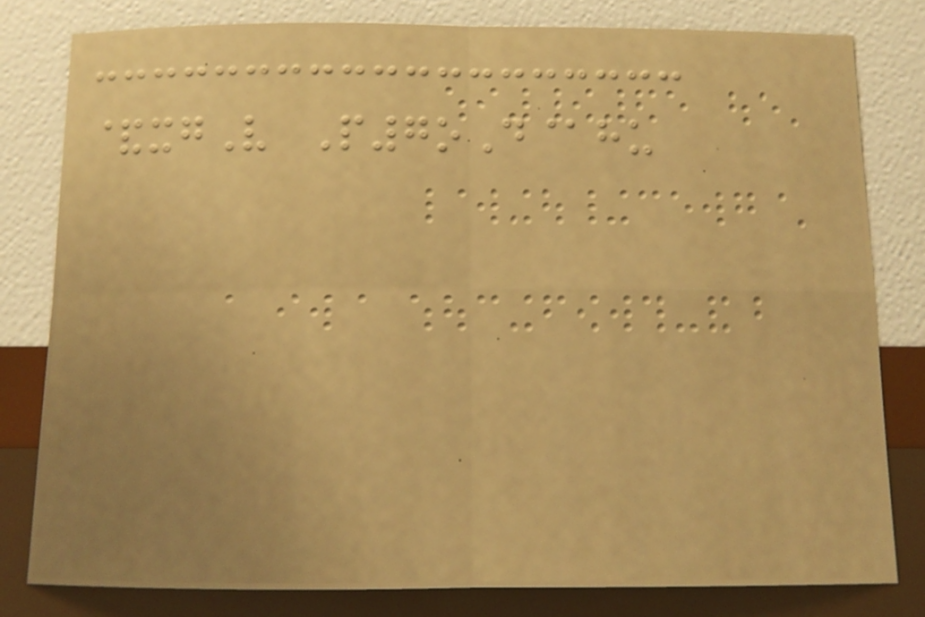&xgV P7oD@hu
